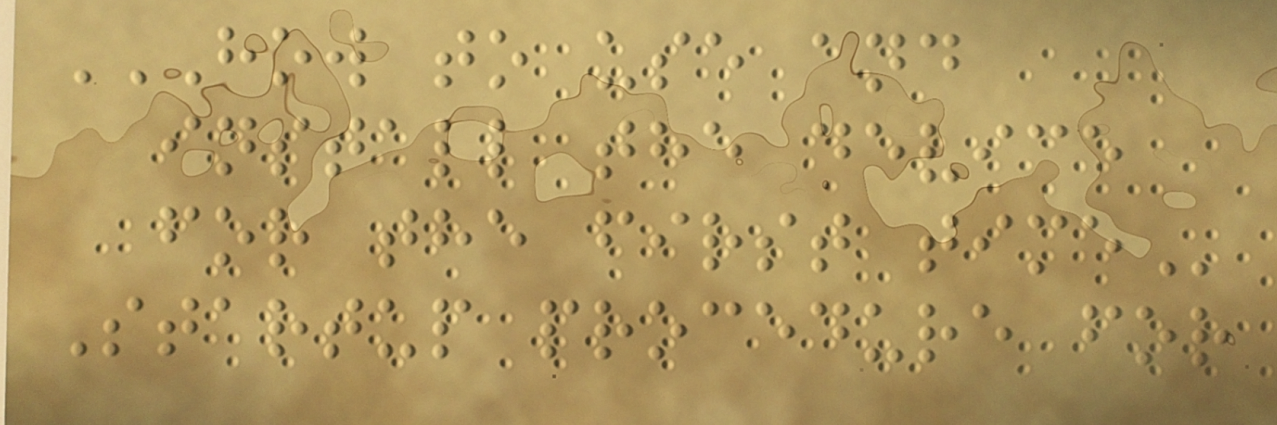HOW TO USE AND
INSTALL THE DEVICE
FOR THE FIRST TIME
Startup procedure for
